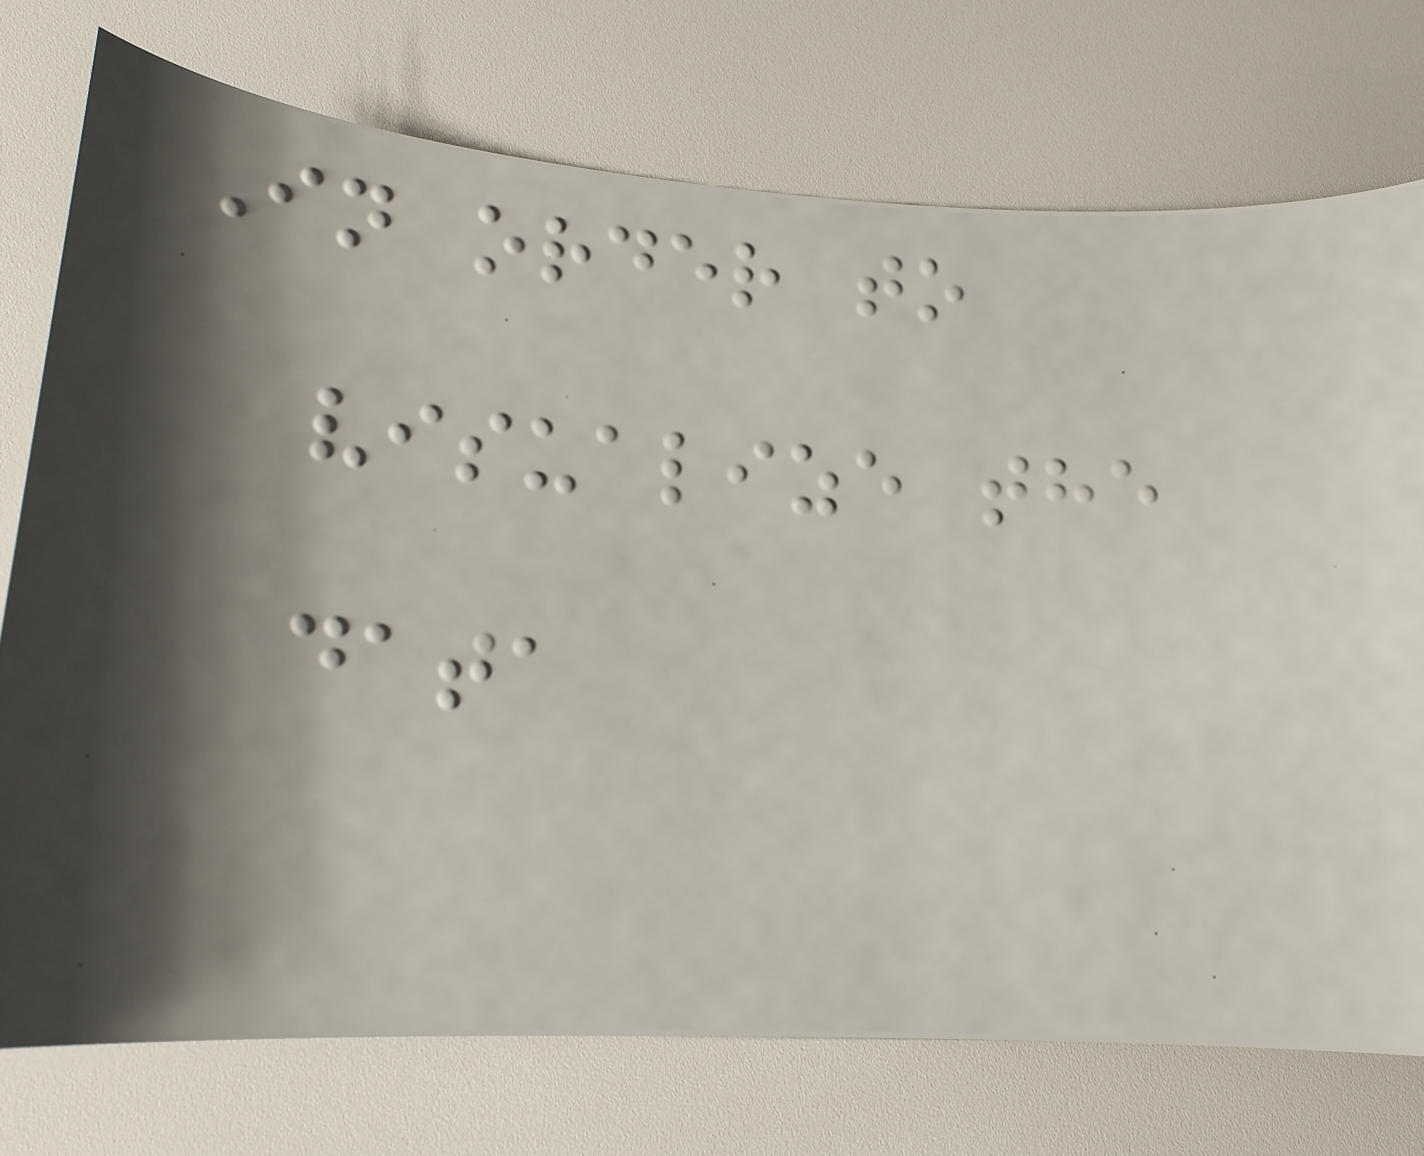In order to
visualize the
data
